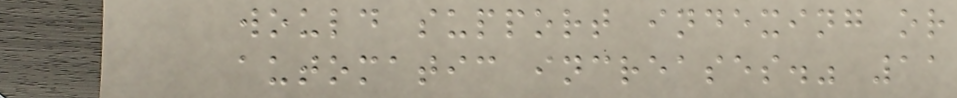would support indexing or
automatic increases." 11
